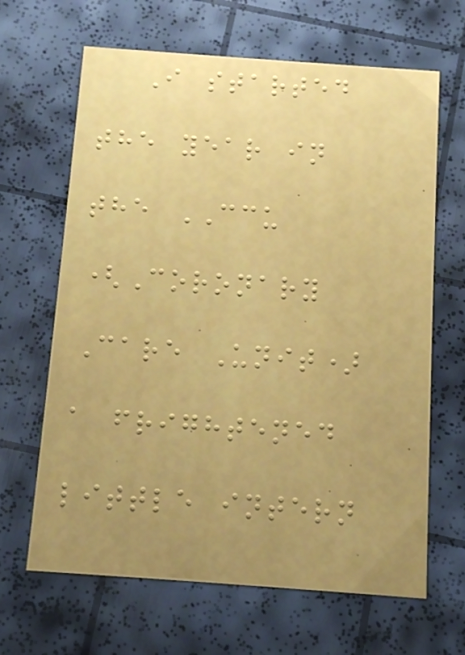I started
the year in
the CCU
(Coronary
Care Unit)
a frightened
little intern
